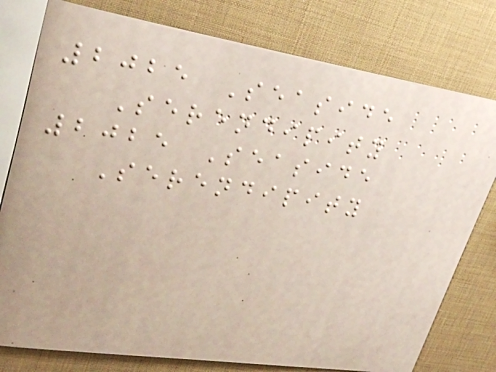2025 Seaside
Serendipity
2025 Seaside
Serendipity
